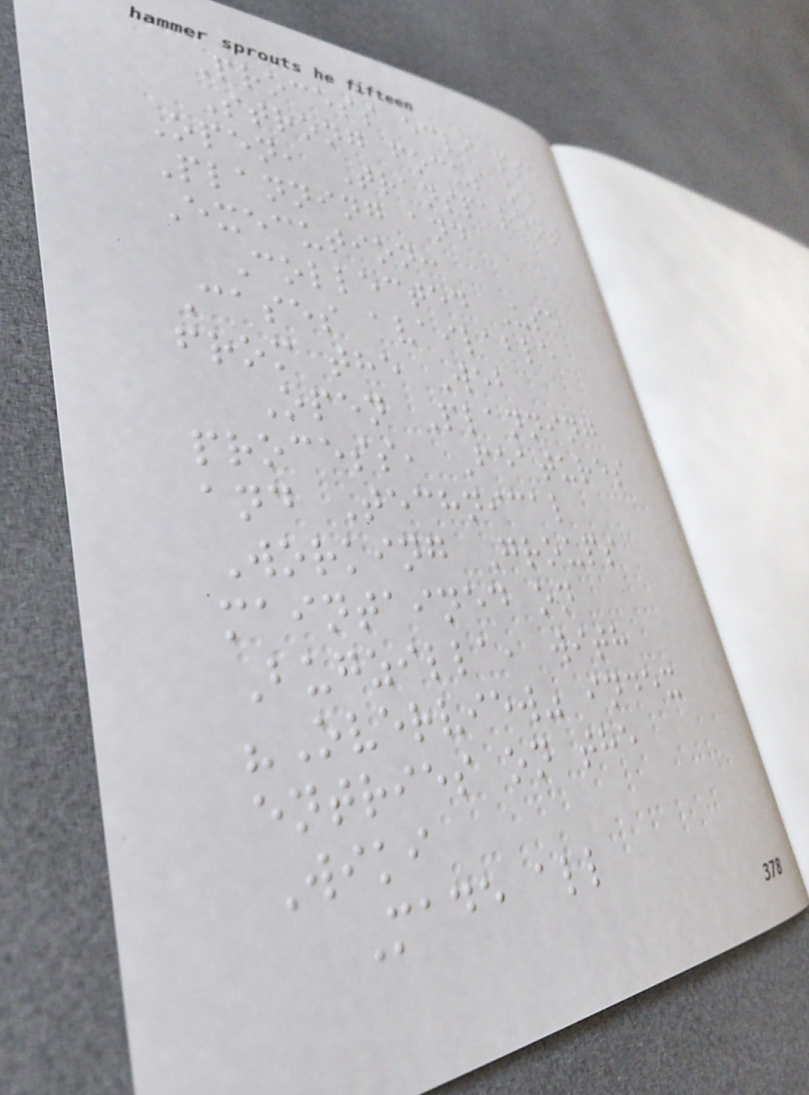Process ecli pse
Strong focus on
Open, Transparent
Planning and
Execution:
Collected Use
Cases available
from the Web
Open Planning
process, Features
and Technical
Working Groups
maintained on
Bugzilla, with
"Overview" index
entries on the
Wiki
Made all
